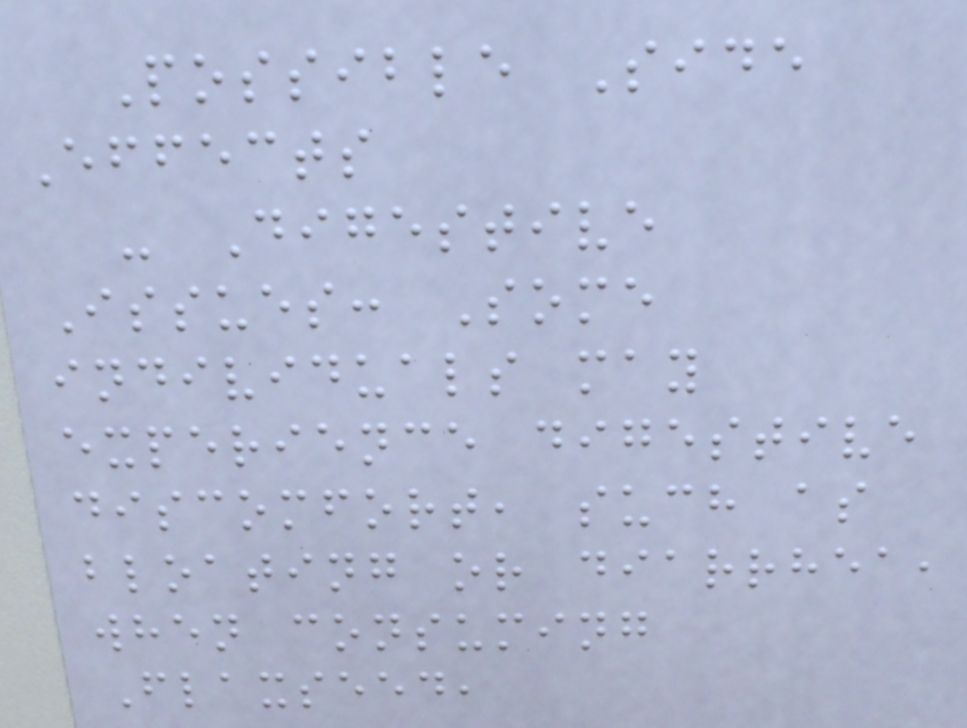Possible Side
Effects
- Digestive
Issues: Some
individuals may
experience digestive
discomfort, such as
bloating or diarrhea,
when consuming
Flaxseed,
